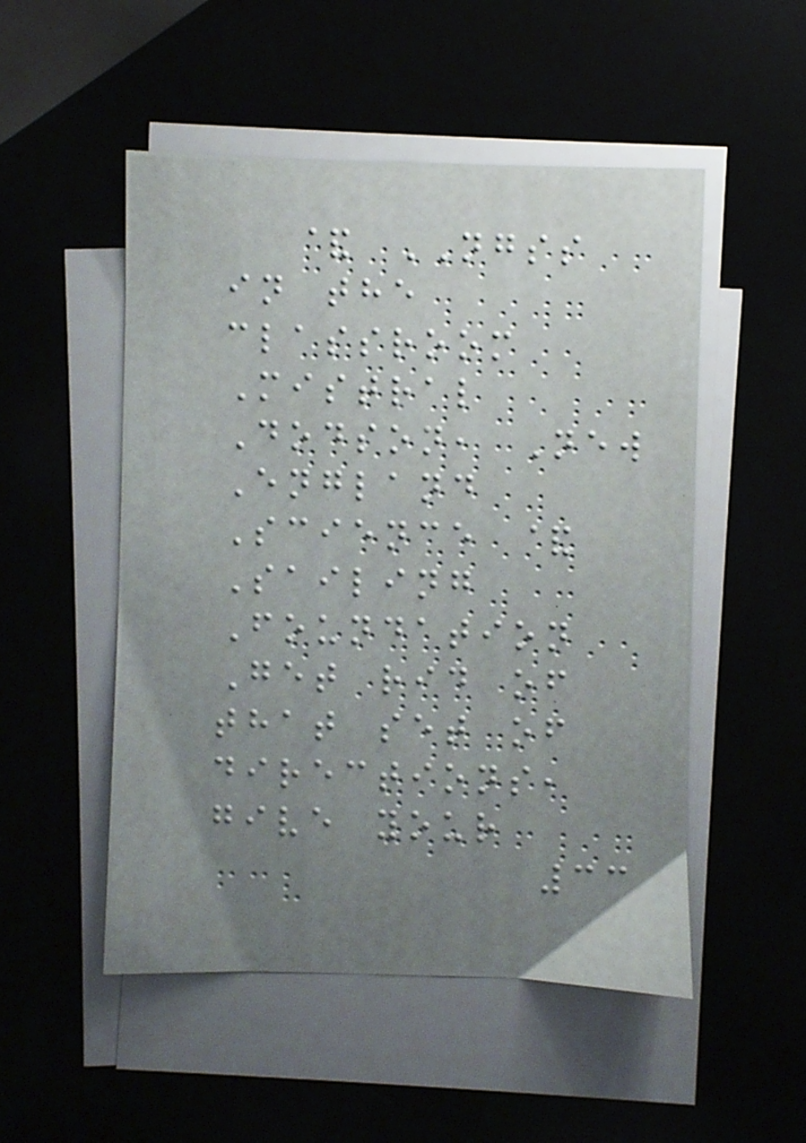& NGSS
in the
classroom
Mistral
Dodson, New
England
Science &
Sailing
Foundation
Get rid of
that set of
directions,
give your
33
